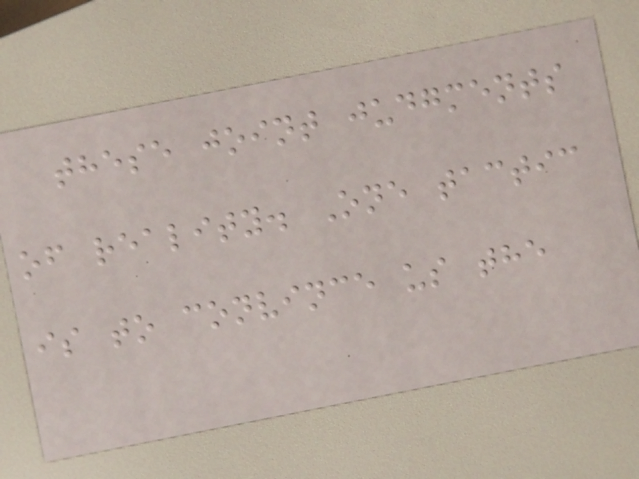these joint judgments
of reality. One tactic
is to convince us the
